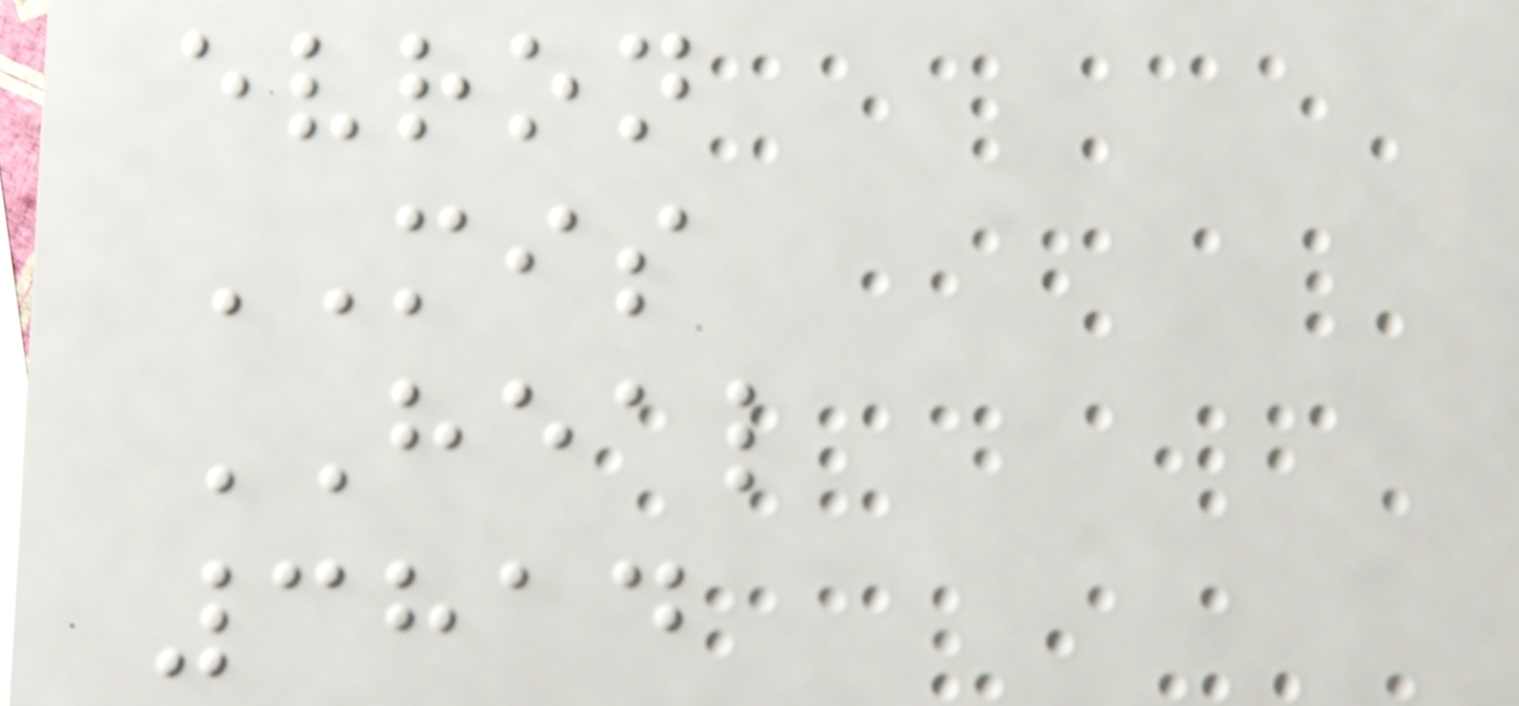evron
MIS
HEAL
3814
